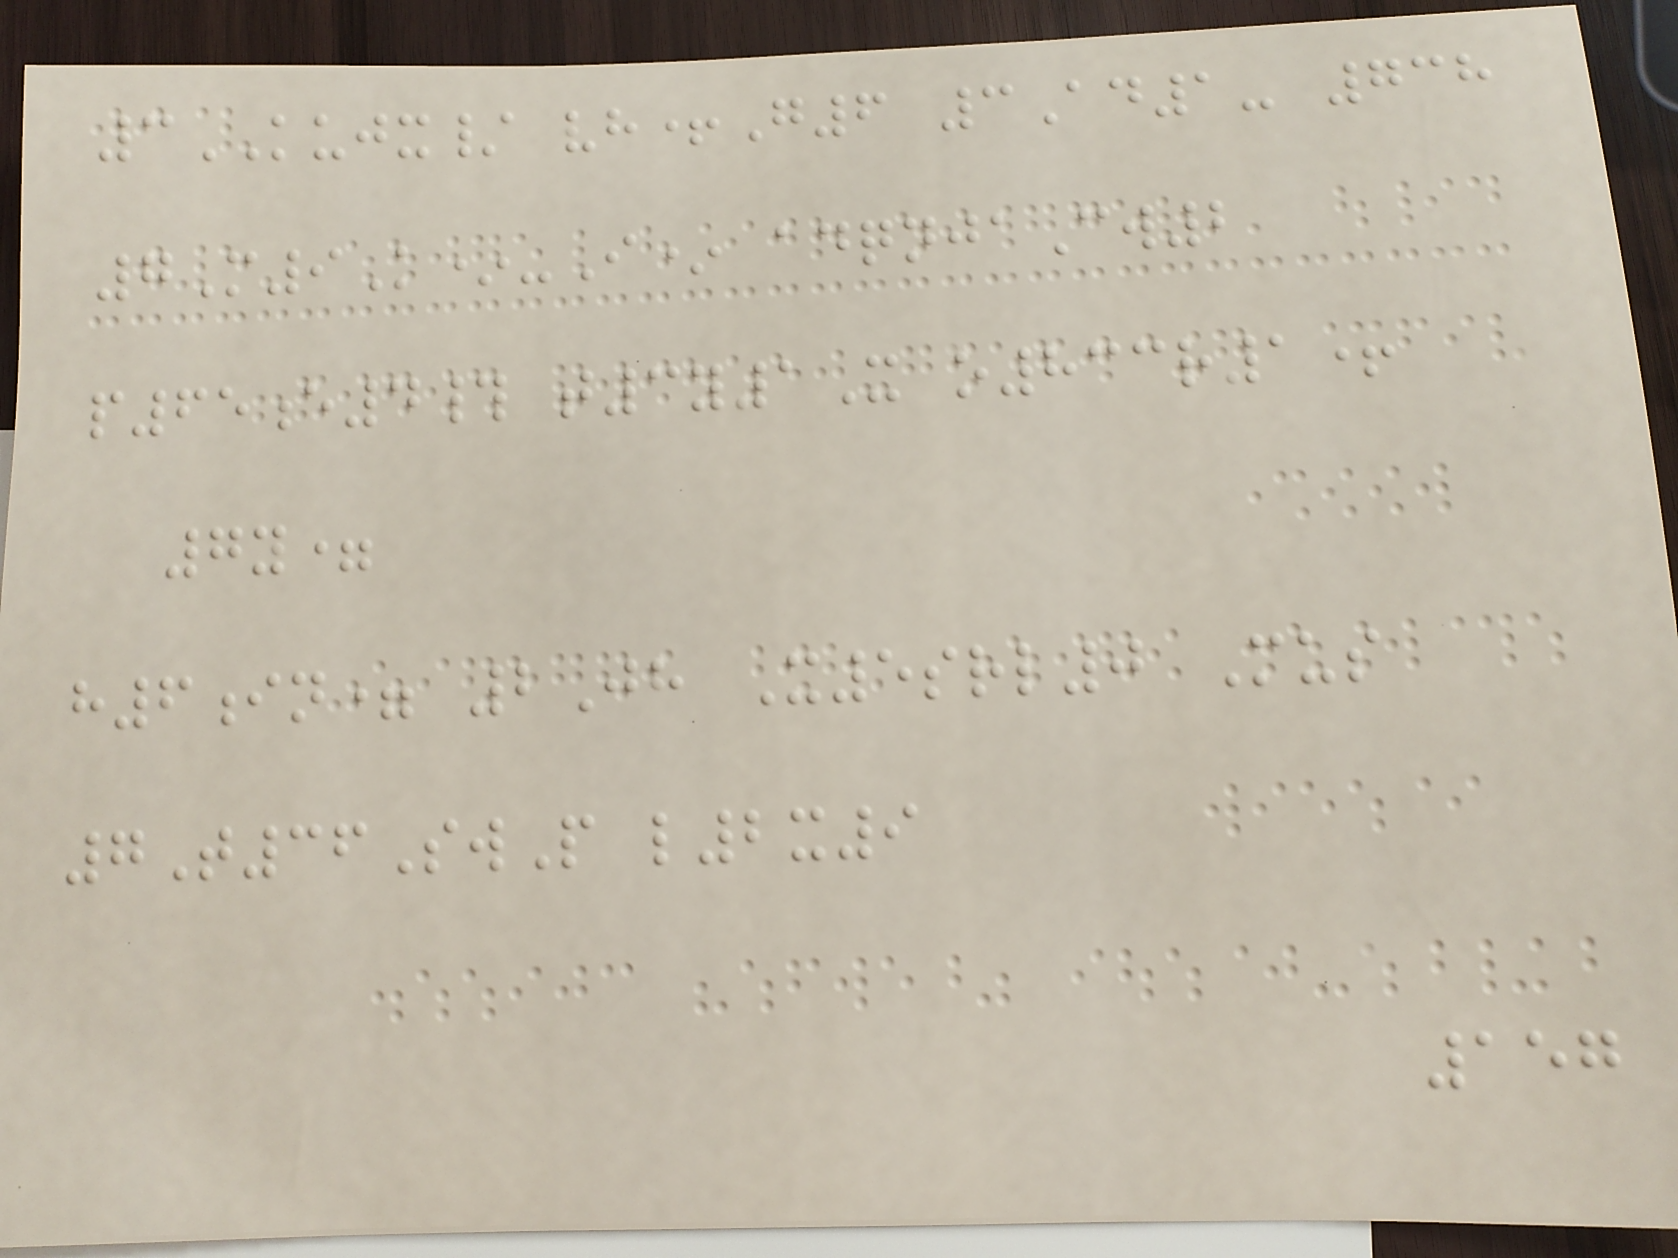3KUJX/ vh+G6 3Ad1- 738
7M9K*-I* adqnjaCw2
p65e4# t3y1X o833r1+
7y=
h6in= 2Jh X5srl0 Mus
7T36SwP l2x9
157
